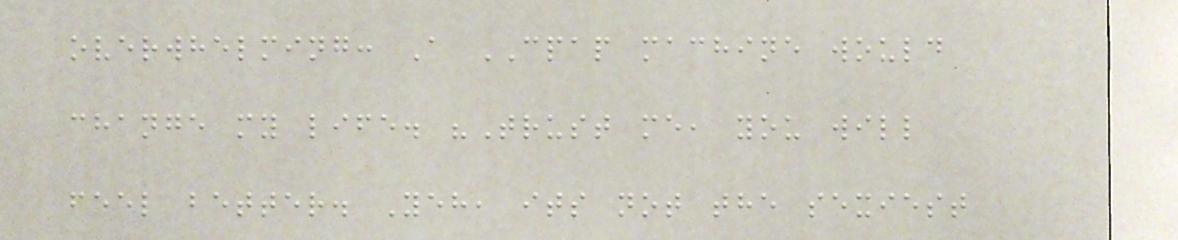overwhelming: A CPAP machine would
change my life. "Trust me, you will
feel better. Yeh, its not the sexiest
